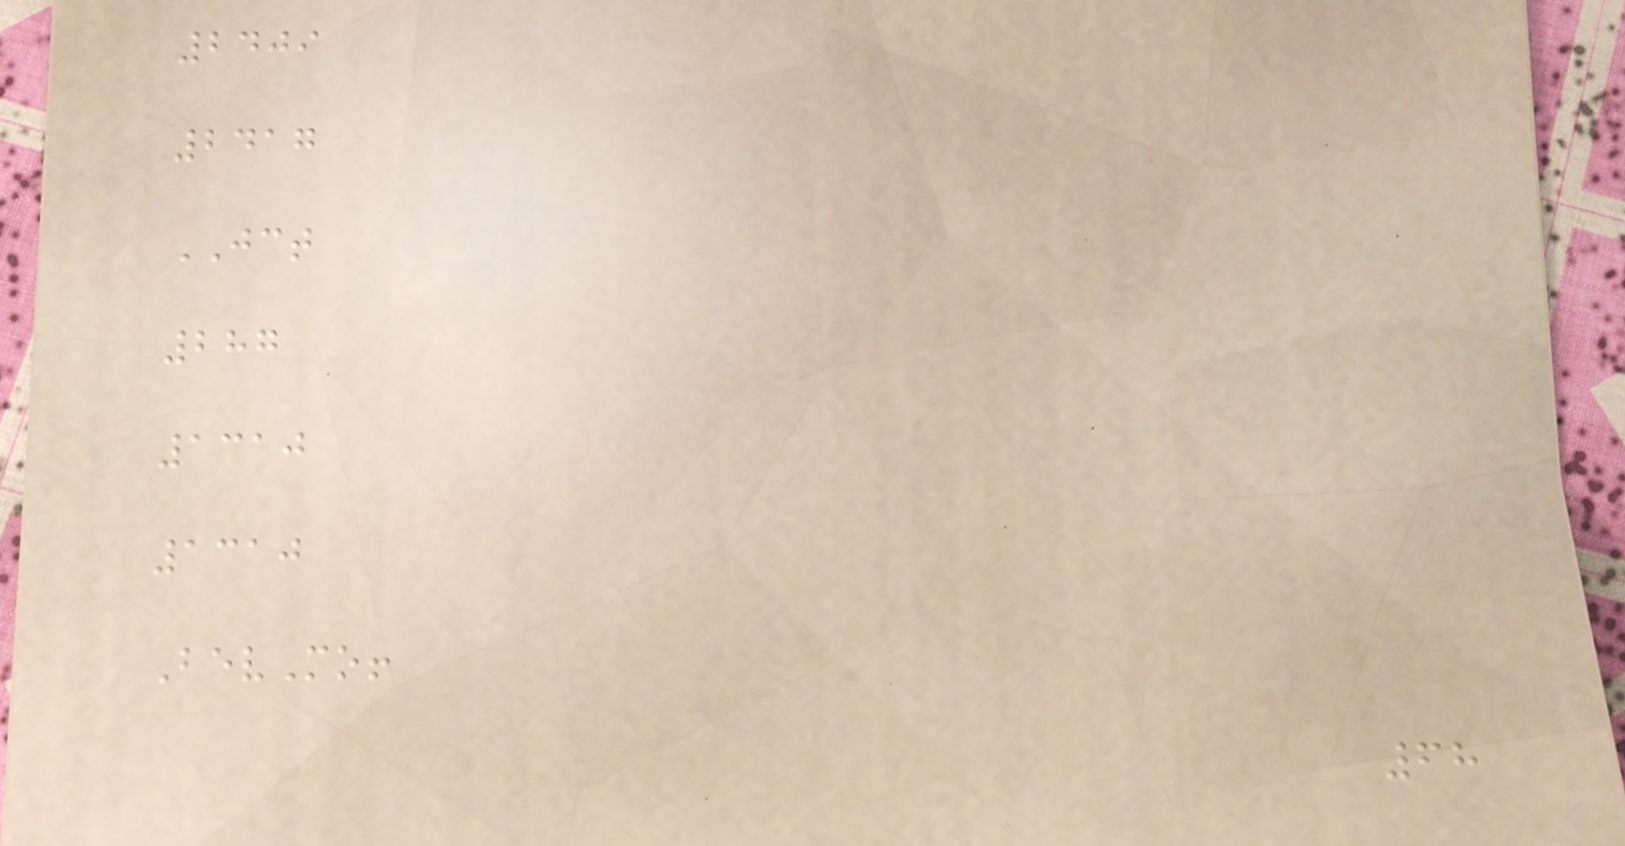2409
2417
JCT
287
1310
1310
BevMo!
68
